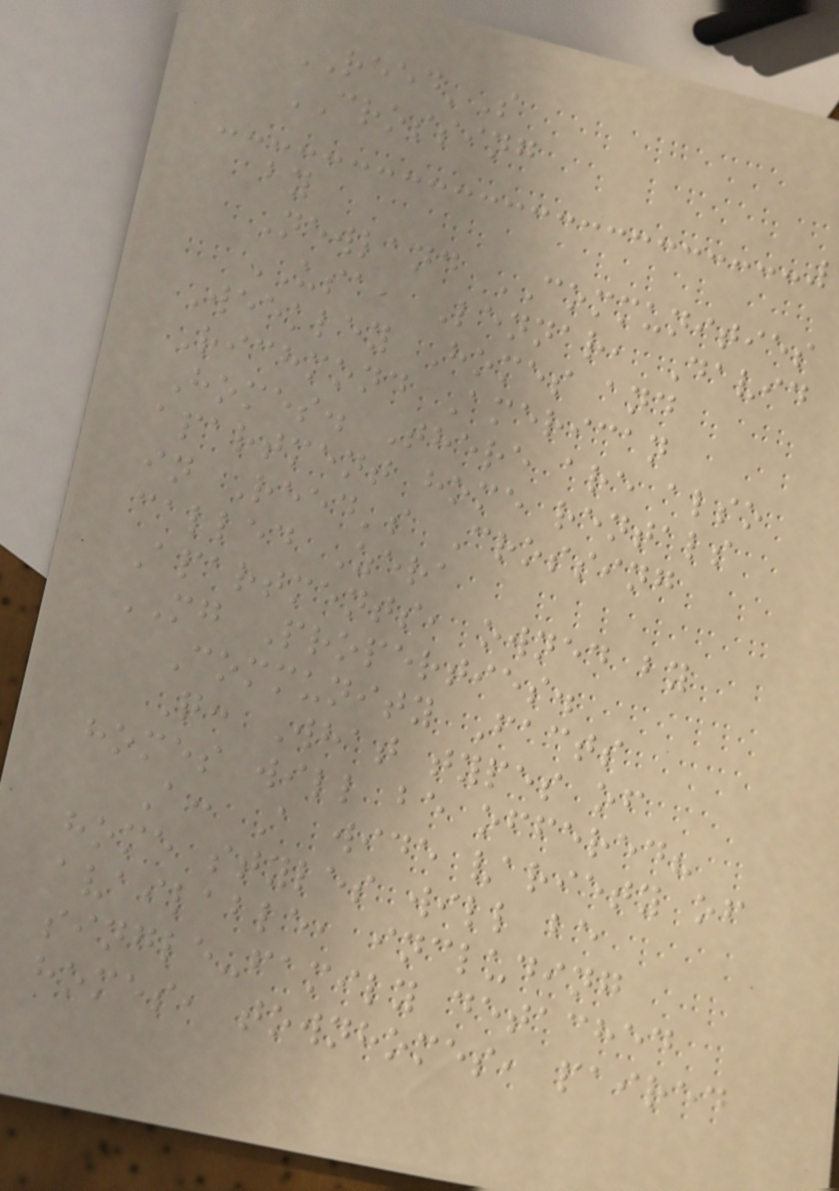REED'S
CROSSING
by
Newland COMMUNITIES
USA, Lennar, David
Weekley Homes and
Richmond American
Homes. There are also
apartment home rentals
in Reed's Crossing
called Zera
Apartments, owned by
MG Properties.
Community Facts
Q: What types of
homes will be offered?
A: A wide variety of
home styles will be
available, including
single-family detached
homes, townhomes, paired
